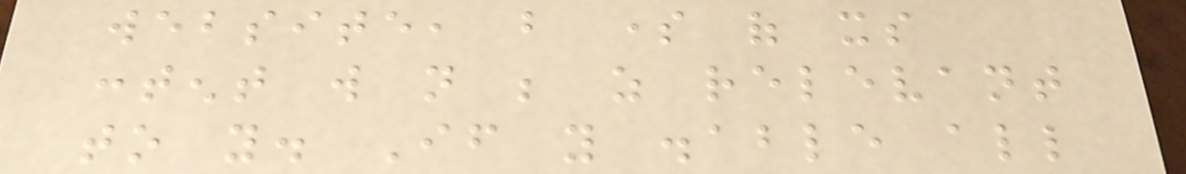website, but some of its
content will not be as relevant
to you. If you disable all
